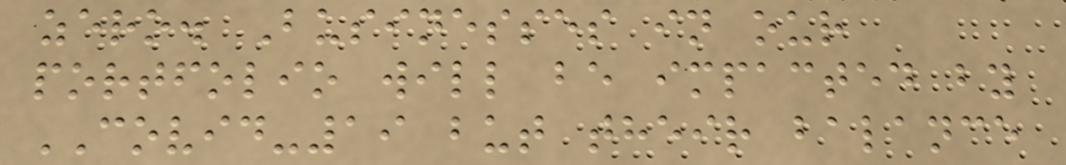zero. Businesses in our
portfolio will be impacted by
COVID-19 but their balance
